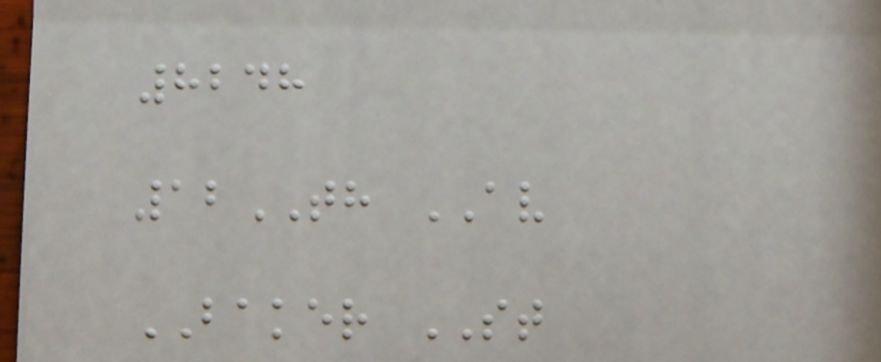8248
12TH AV
BAKER ST
